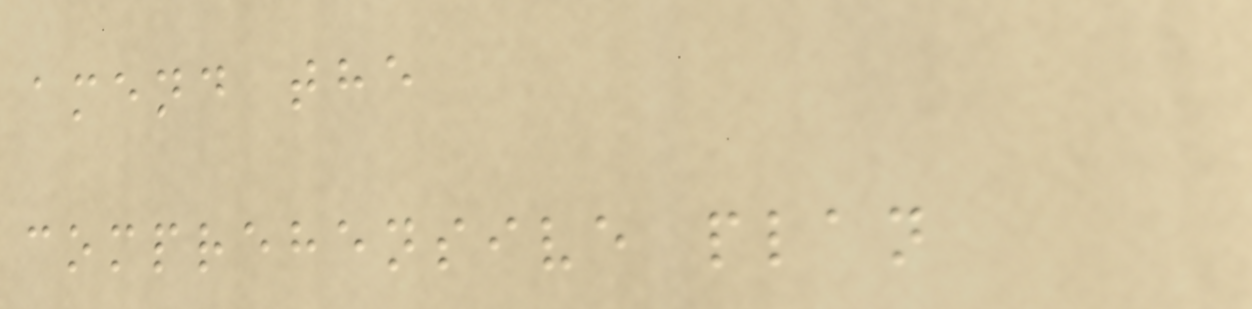amend the
comprehensive plan
